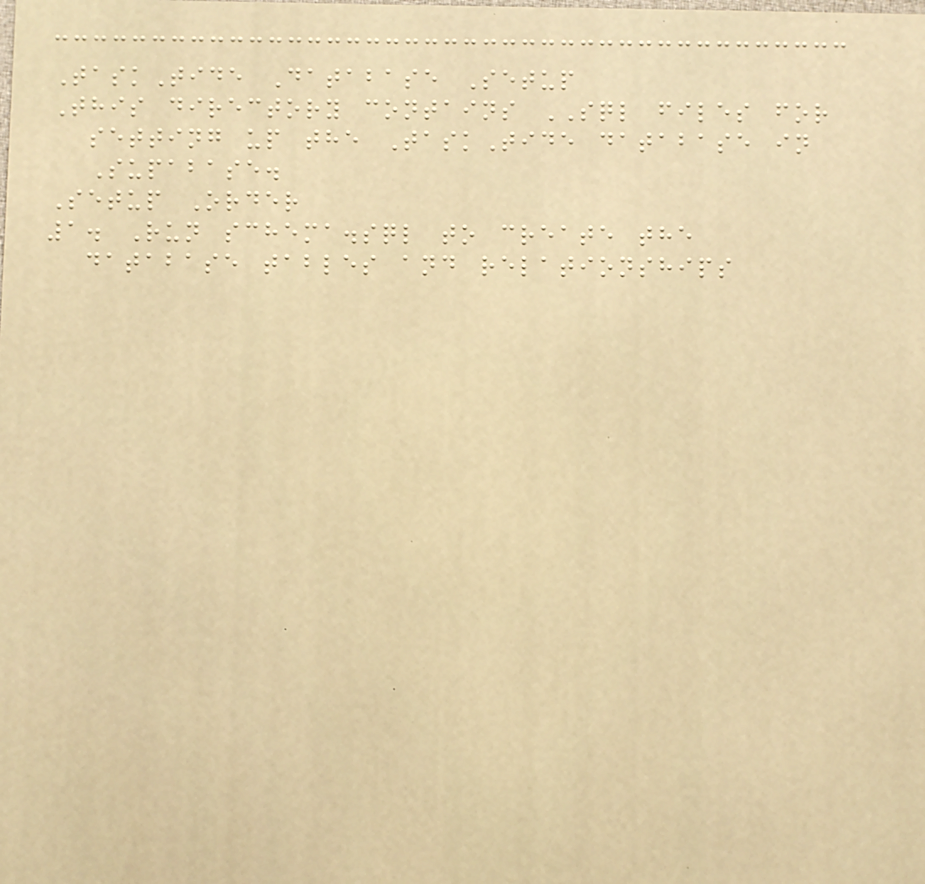TaskTide Database Setup
This directory contains SQL files for
setting up the TaskTide database in
Supabase.
Setup Order
1. Run schema.sql to create the
database tables and relationships
